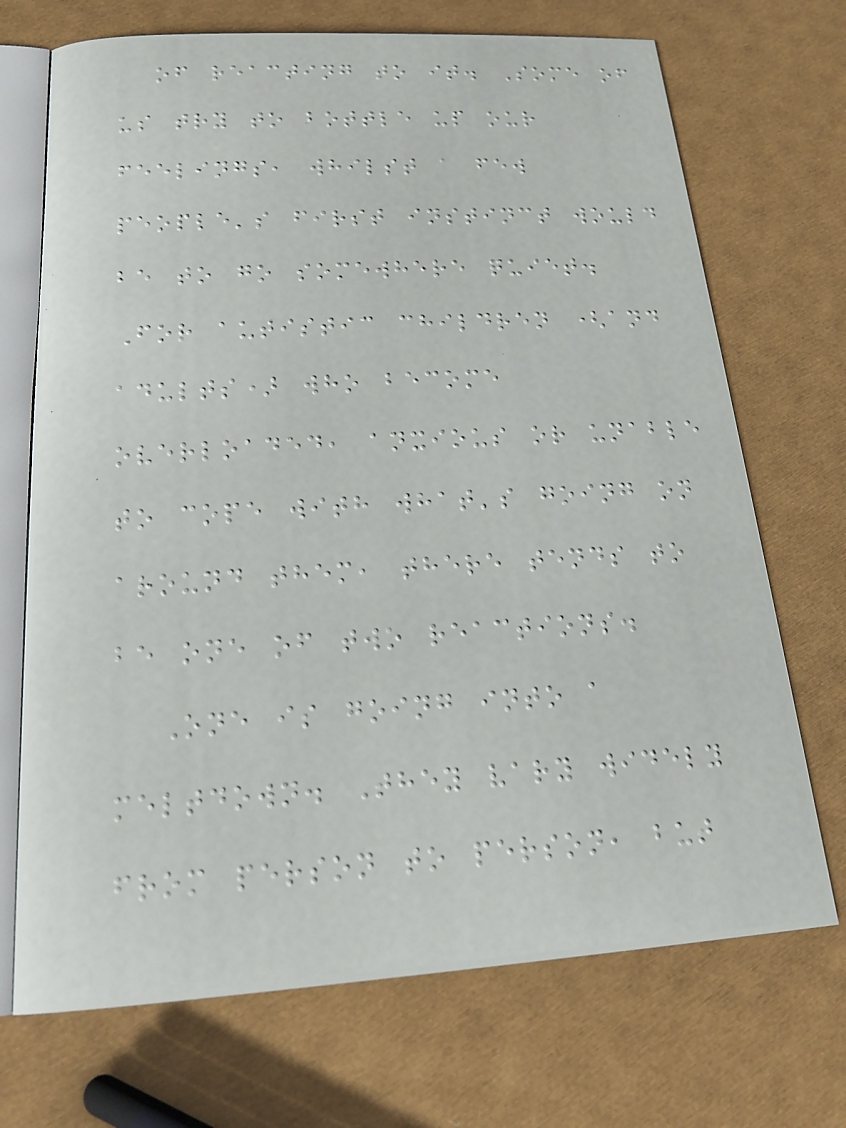of reacting to it. Some of
us try to bottle up our
feelings, whilst a few
people's first instinct would
be to go somewhere quiet.
For autistic children (and
adults) who become
overloaded, anxious or unable
to cope with what's going on
around them, there tends to
be one of two reactions.
One is going into a
meltdown. They vary widely
from person to person, but
